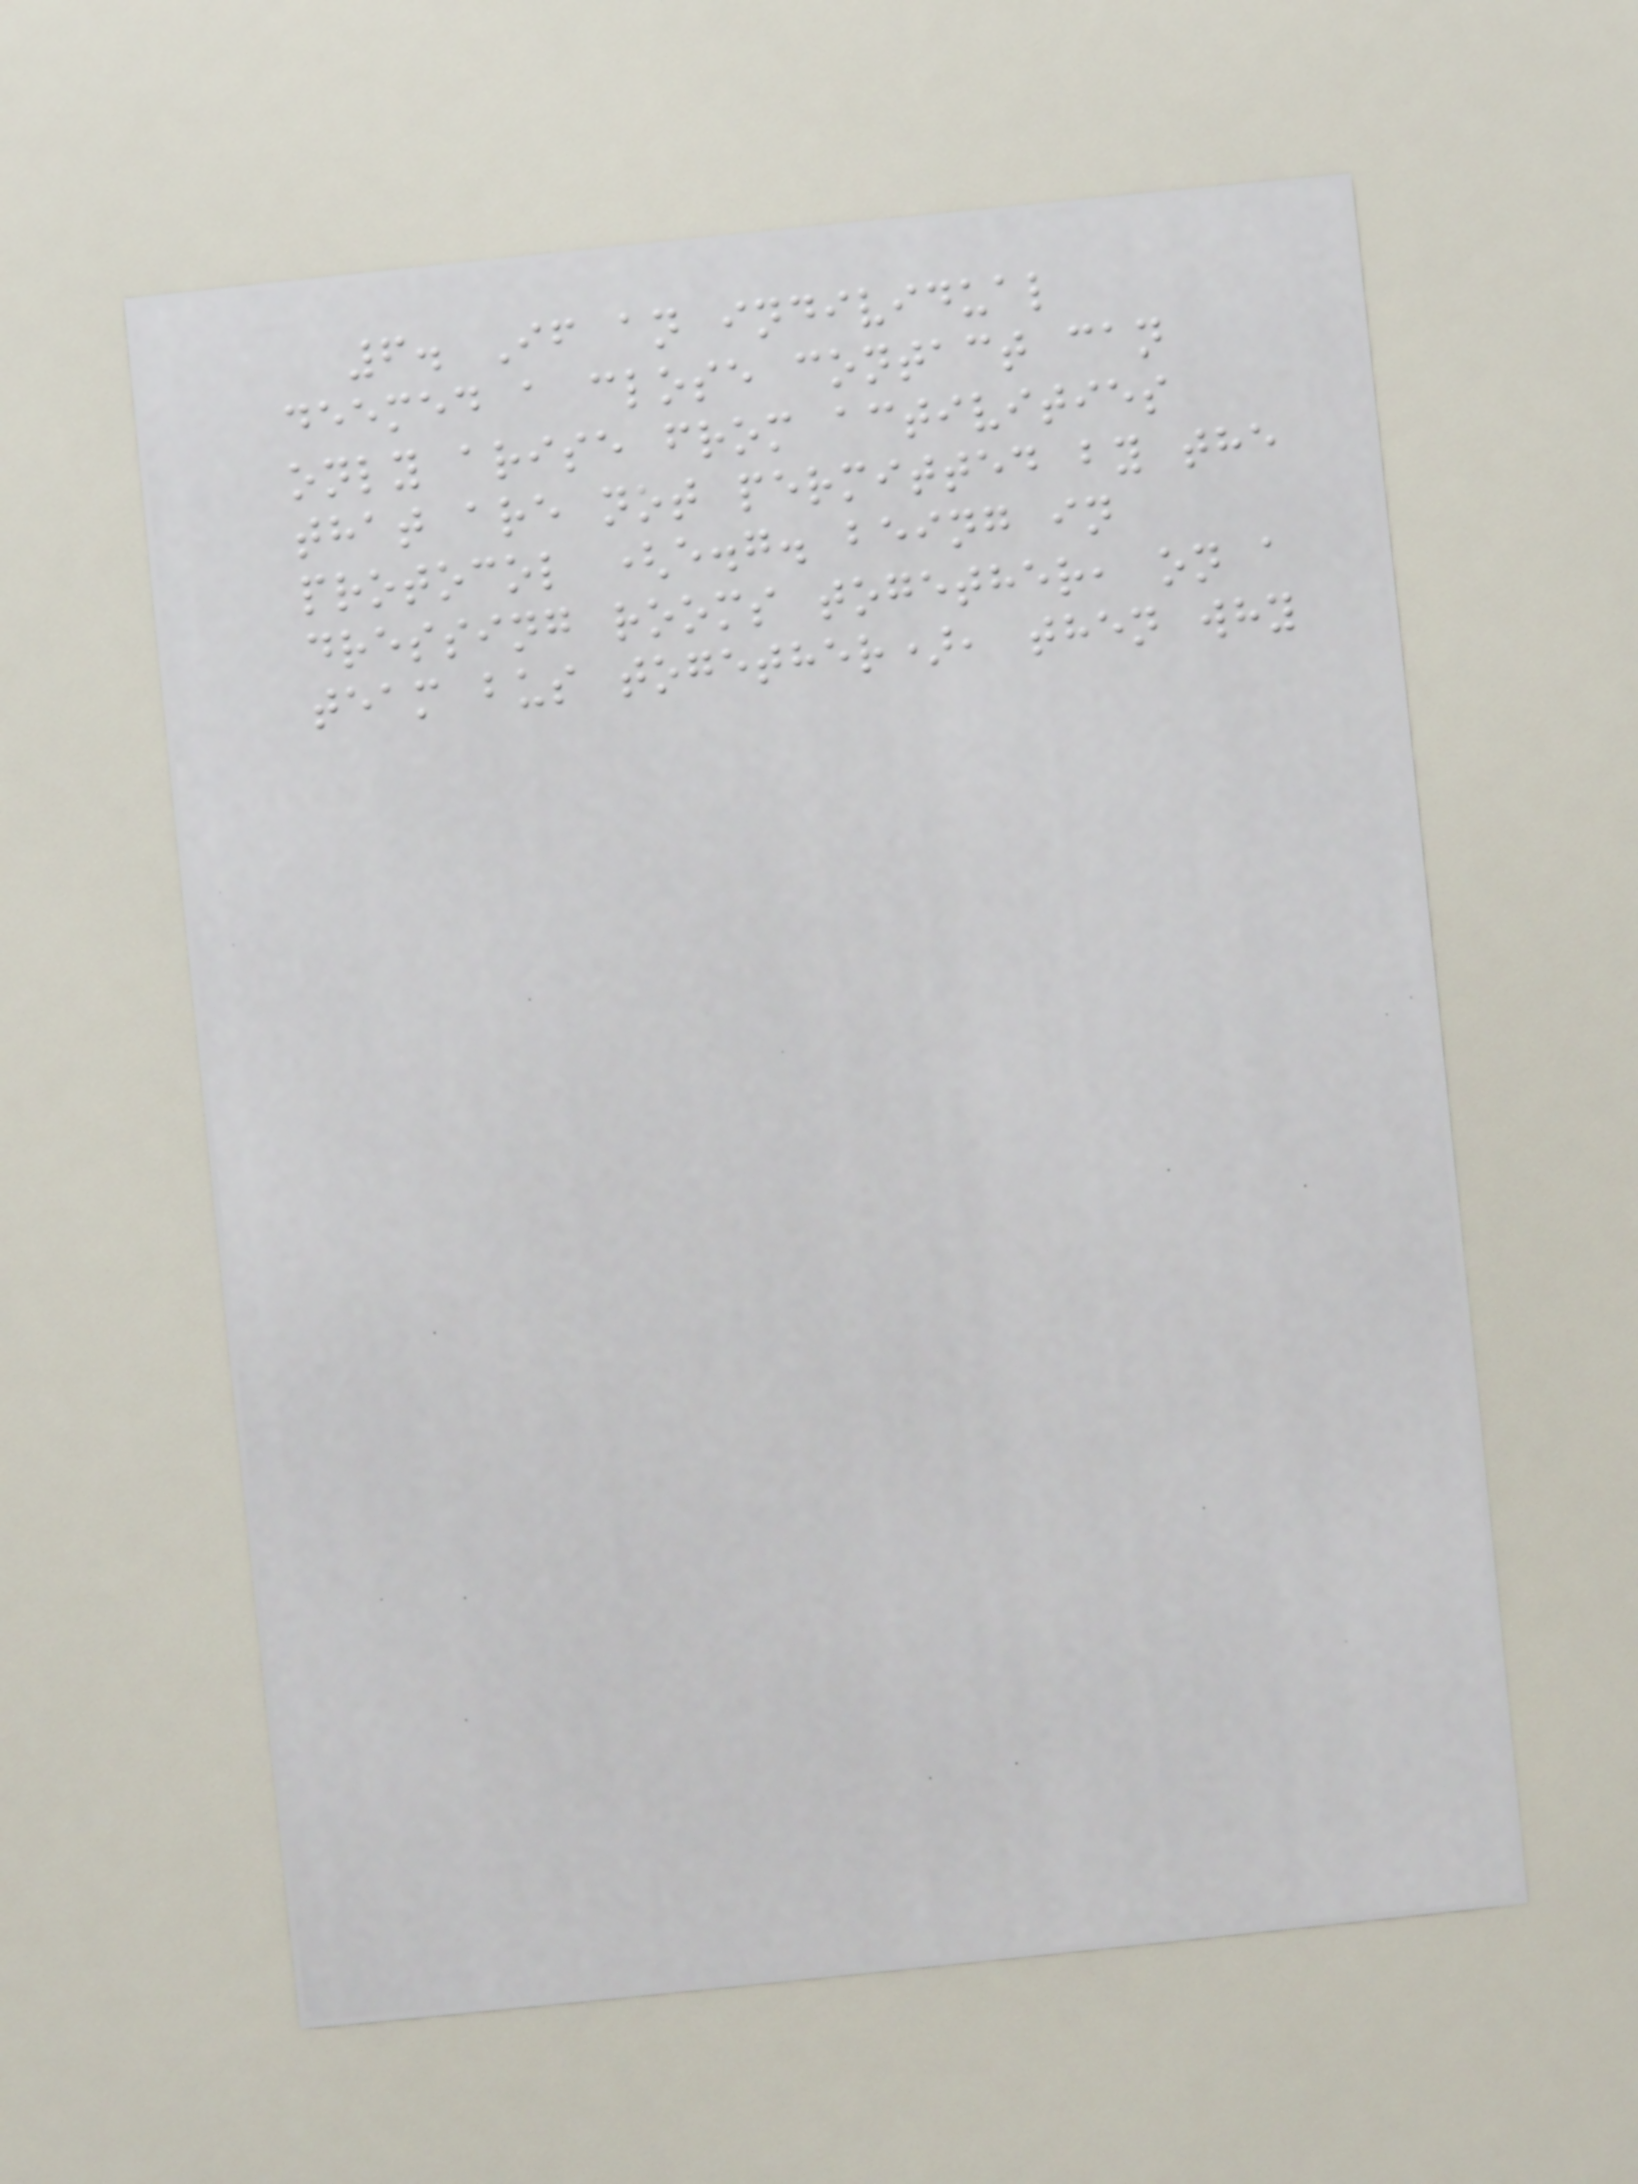6. If an individual
deemed a close contact can
only arise from activities
that are not permitted by the
protocol (e.g. being in
dressing rooms together, on a
team bus together), then why
